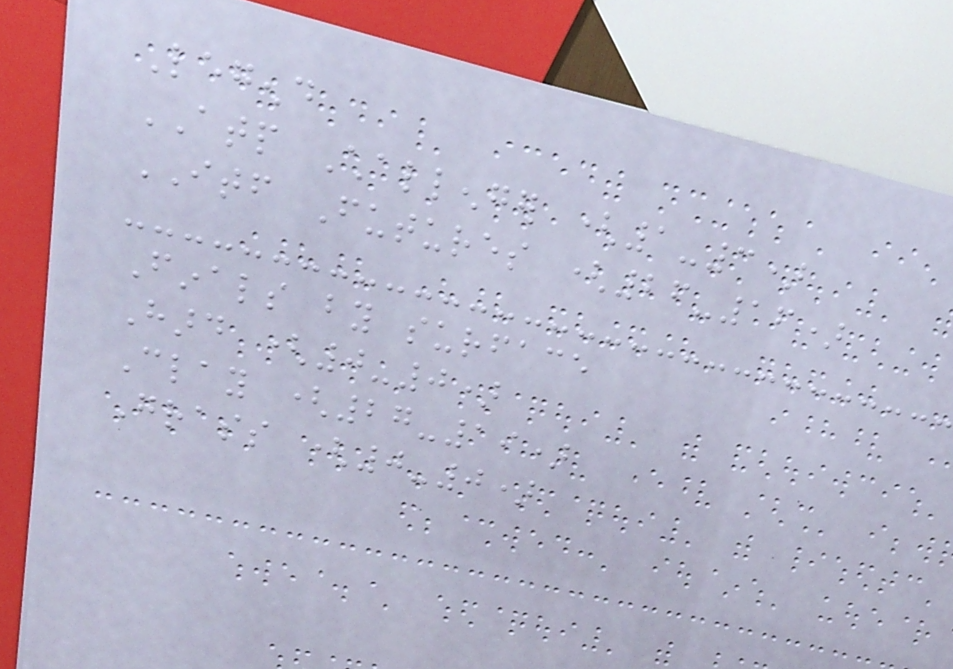Legend
ATP Challenger (1-3)
ITF Futures (26-16)
Finals by surface
Hard (0-0)
Clay (27-19)
Grass (0-0)
